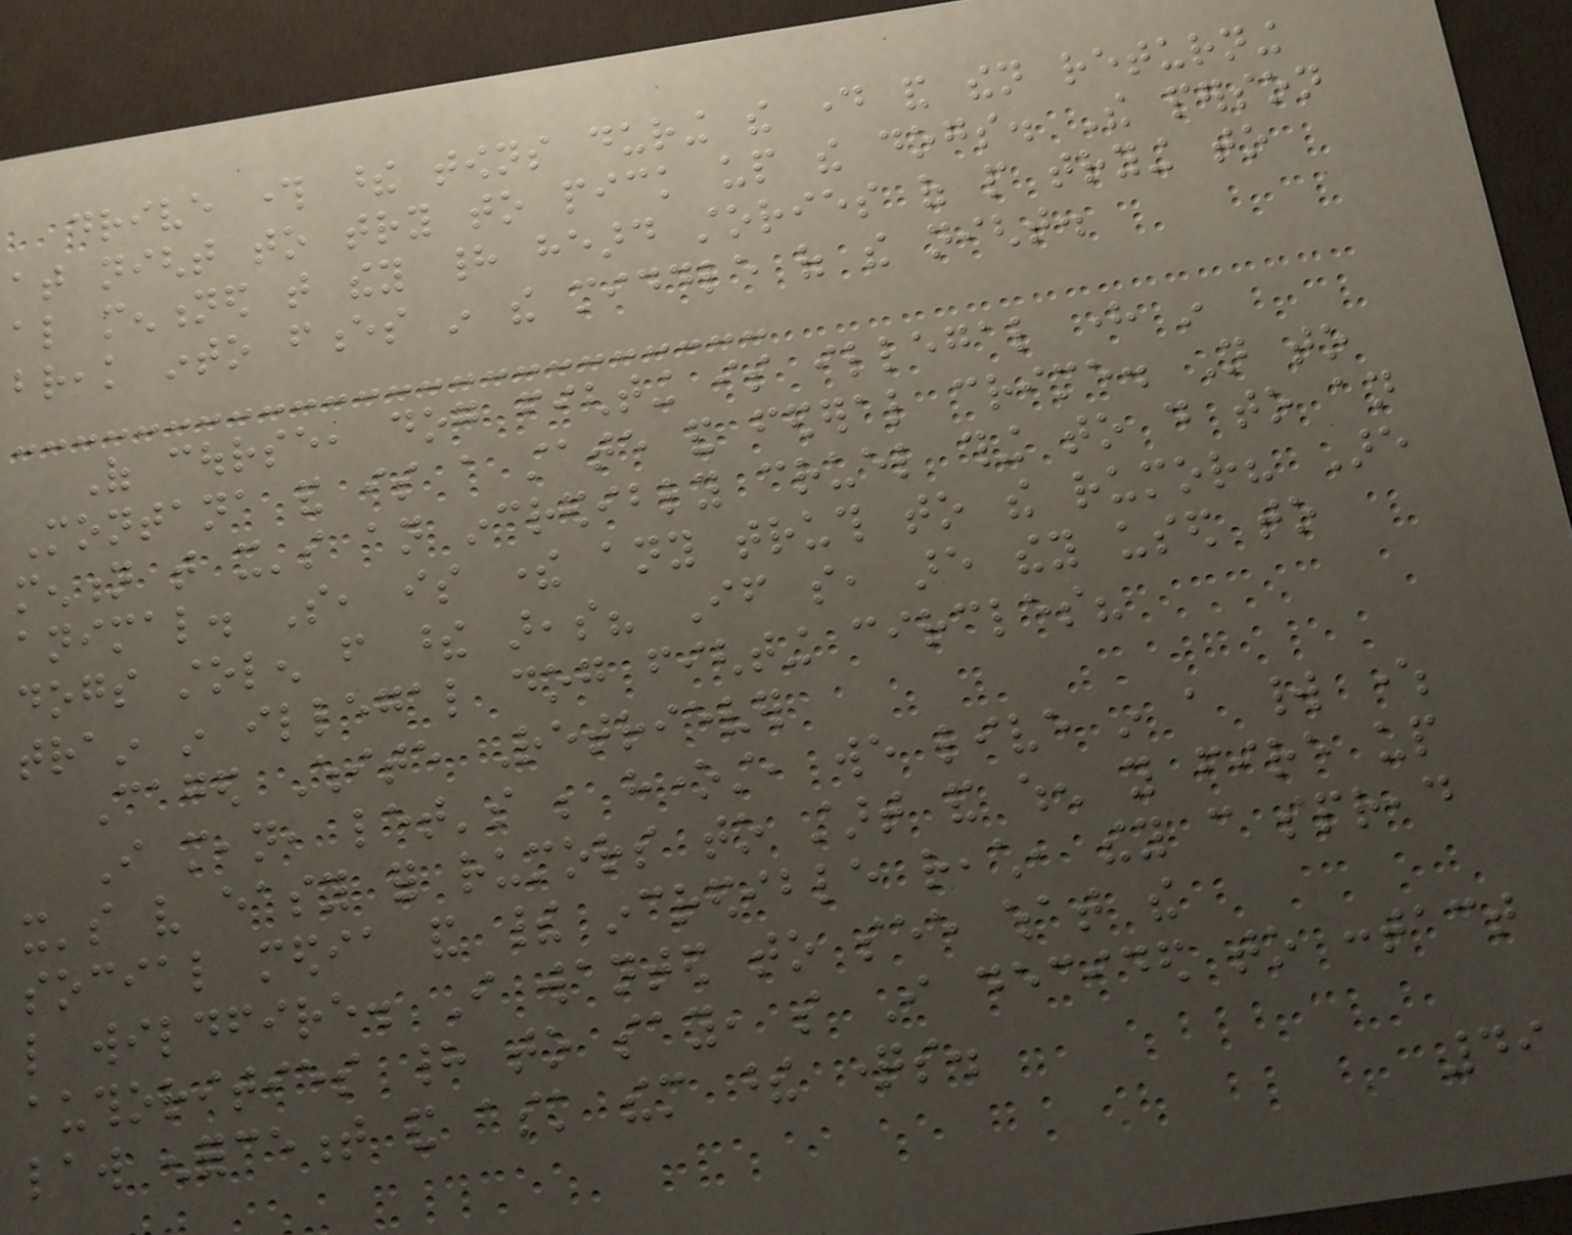drive through these towns during the day and then returning
at night to try to pick up the dogs. The person
also mentioned that they had heard stories of people trying to
break into fences in the middle of the night.
Of course, dog fighting is illegal here in
Montana and is a state and federal crime. Not to
mention that it's an incredibly cruel thing to do to an
animal. So, is there any truth to the rumor? Are
dogs stolen from these areas? If so, are they used to
train in illegal dog fighting circles?
Caged White Retriever
I mean, let's be honest, we live in a world where
it's very easy for rumors to start and when you fire up
social media and their incredible reach, they can spread
like wildfire. I wanted to see what the
authorities had to say, so I decided to contact
law enforcement and ask them these questions.
49
